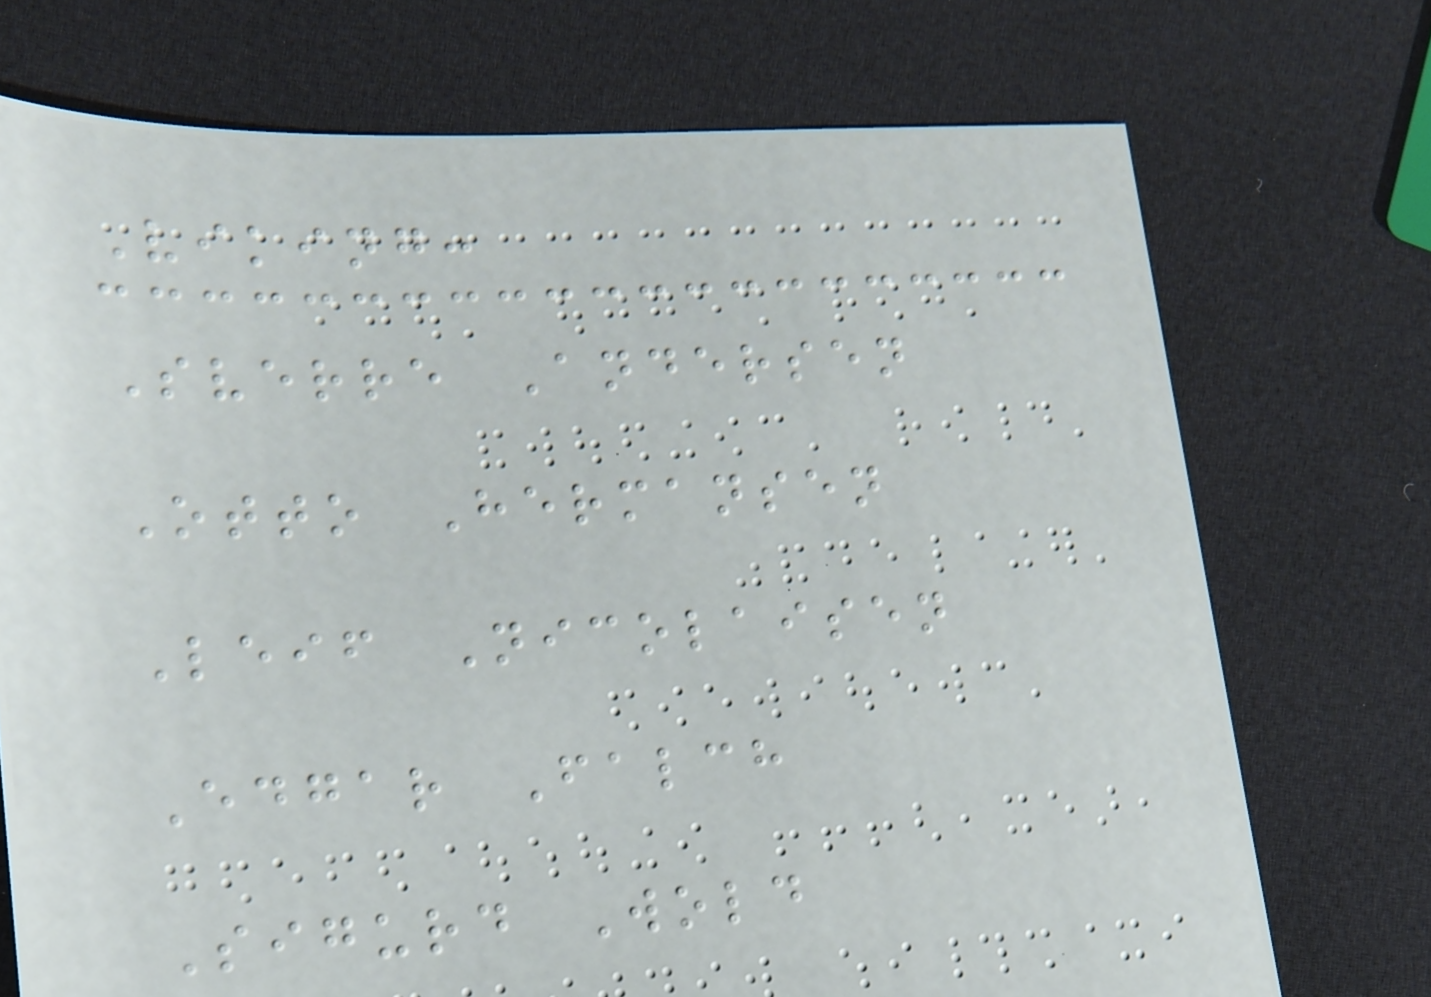Viking:
Sverre Andersen
Otto Hermansen
Leif Nicolaisen
Edgar Falch
Sigurd Wold
